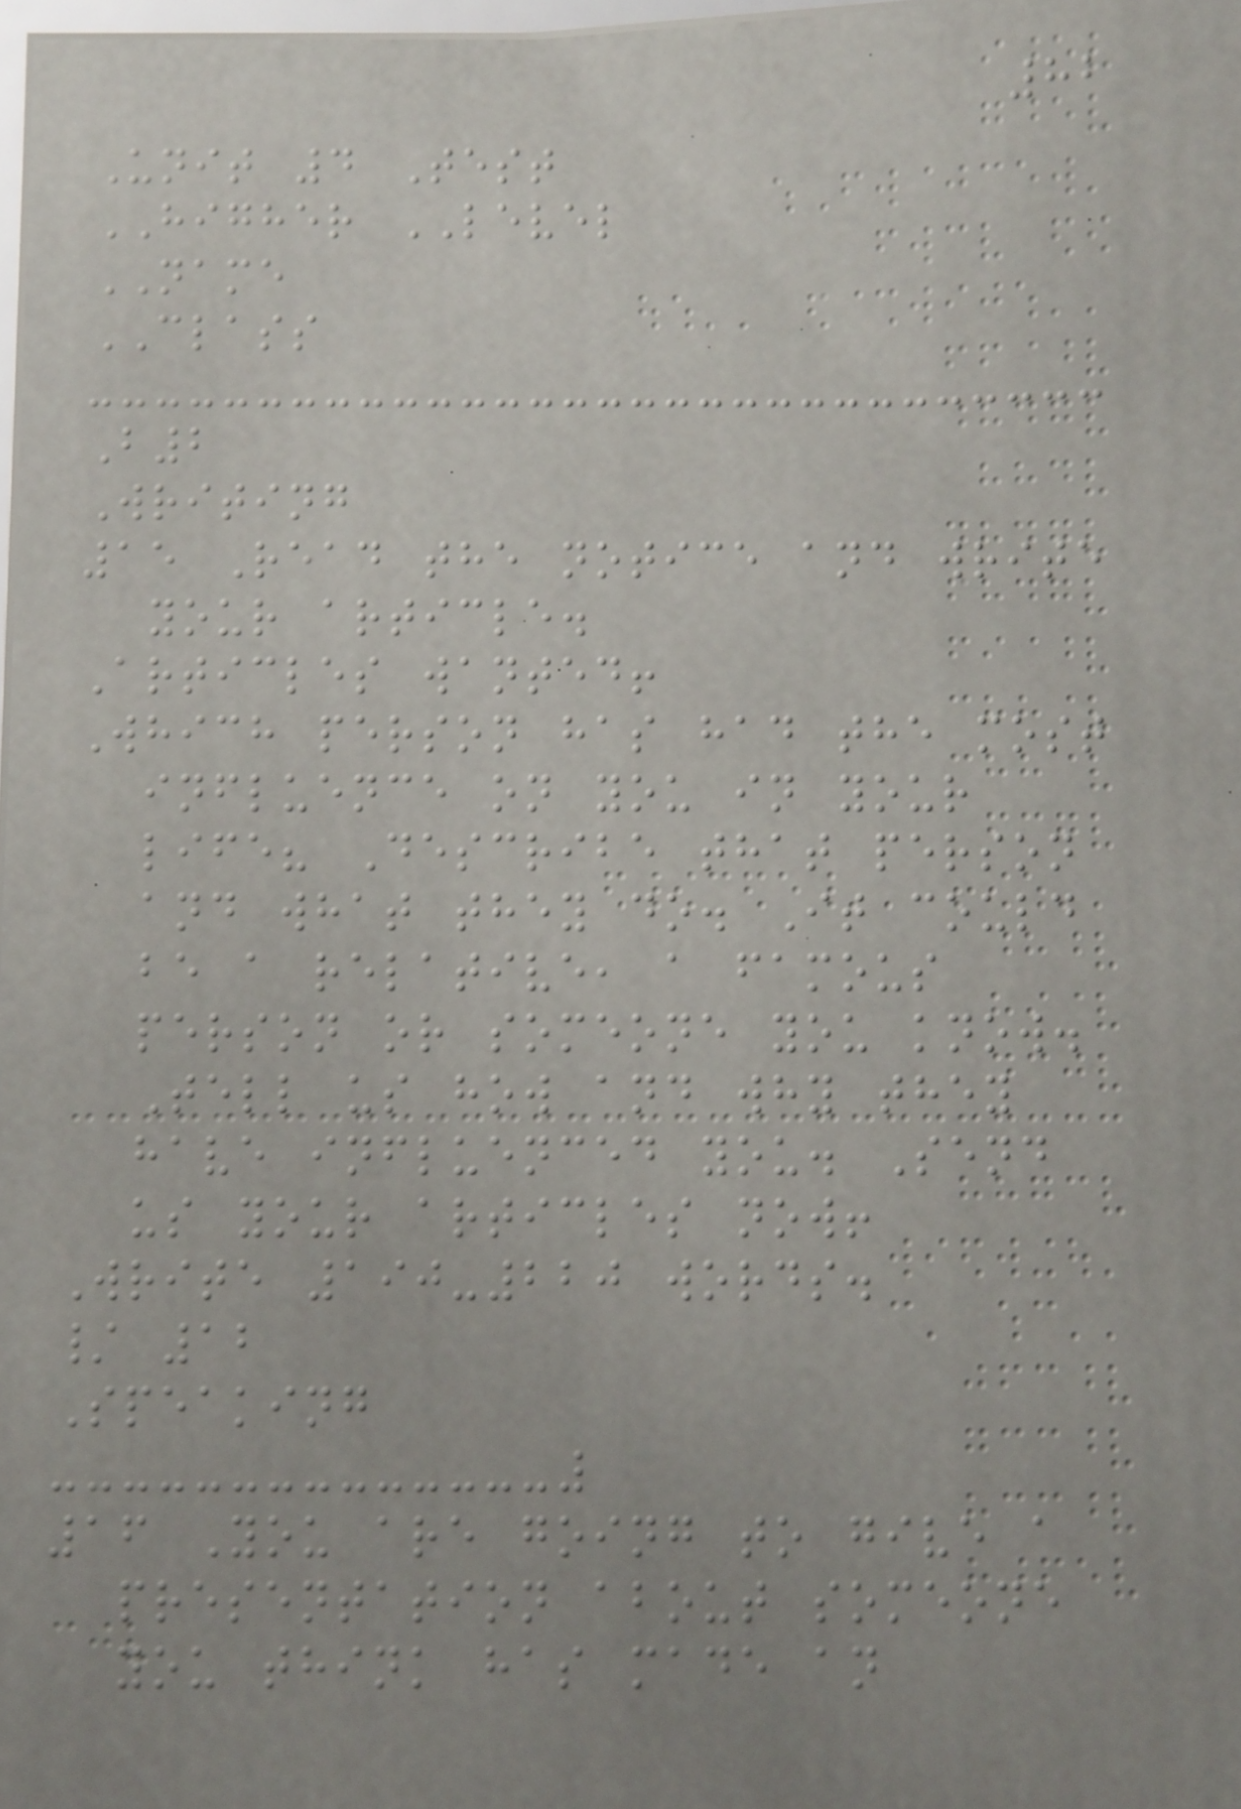82
Unit 4 Test
HIGHER LEVEL
NAME
CLASS
B2
Writing
15 Read the notice and write
your article.
Articles wanted!
Which person has had the most
influence on you in your
life? Describe that person
and what they do. It could
be a relative, a famous
person or someone you know.
Tell us how and why they
have influenced you. Send
us your articles now!
Write 190-220 words.
/ 12
Speaking
16 You are going to give a
presentation about someone
you think has made an
